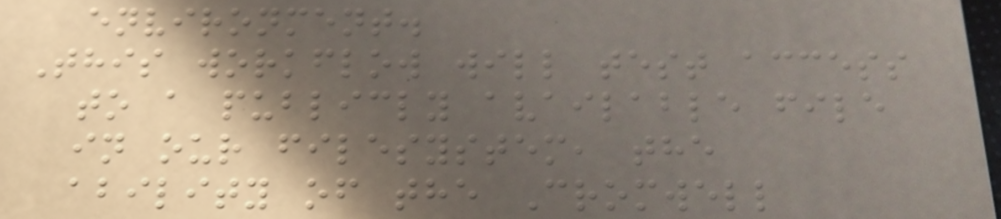environment.
This workflow will test access
to a publicly available file
in our filesystem, the
ability of the Cromwell
